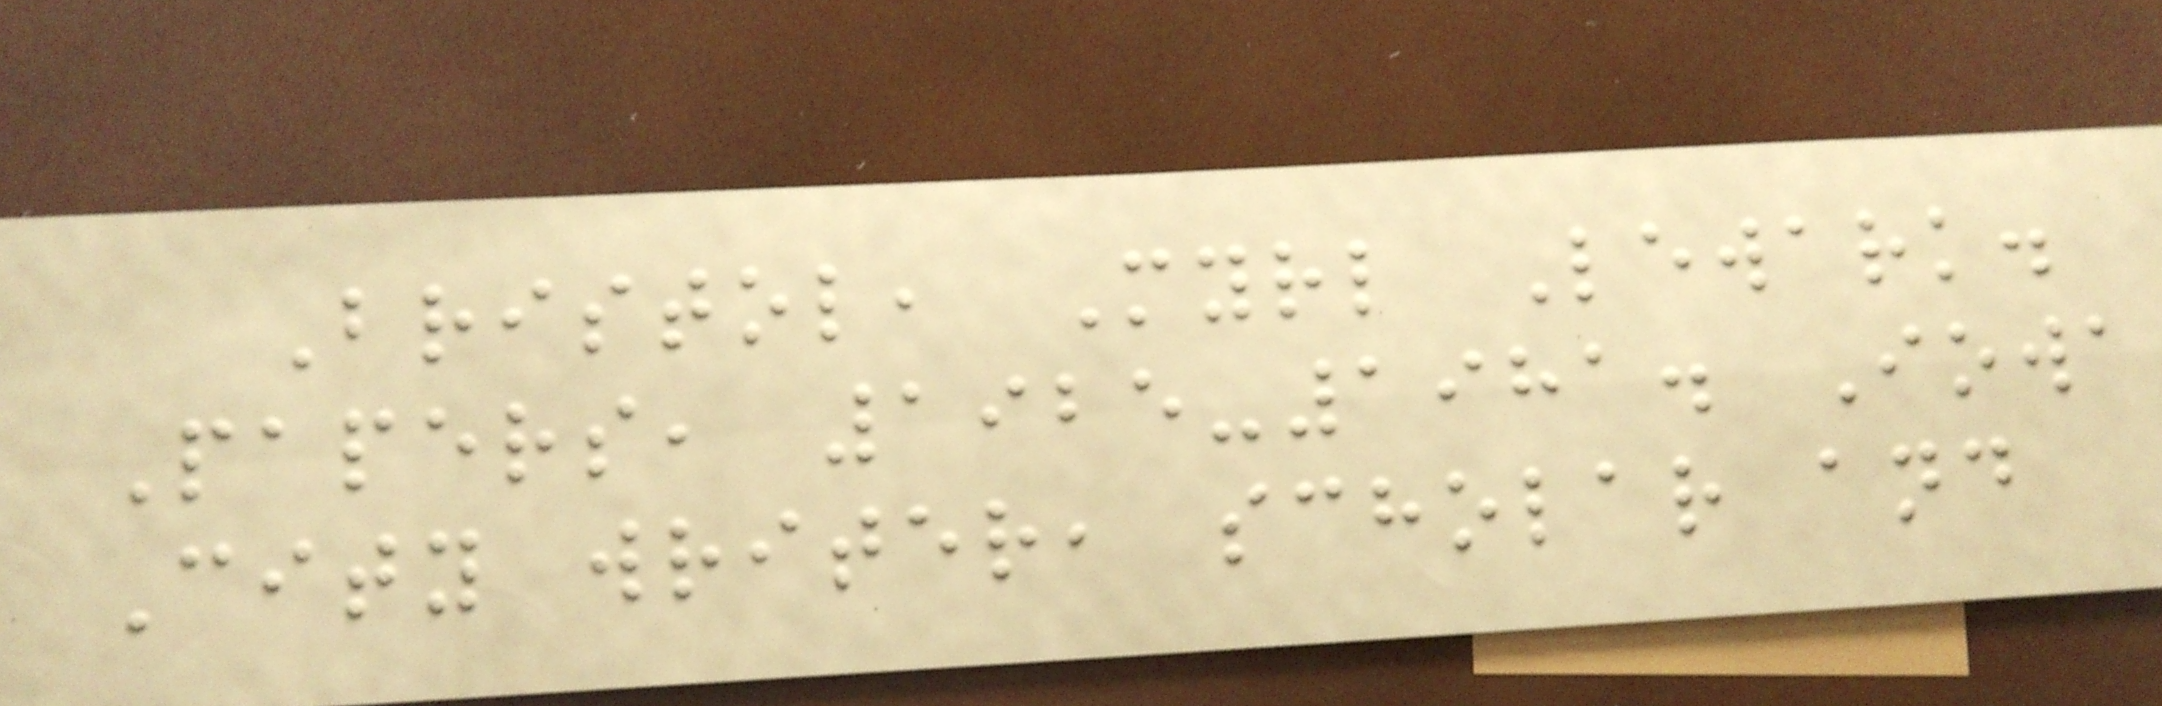Bristol, Myrl Lewark.
Papers, 1925-1981. Iowa
City writer, scholar and
